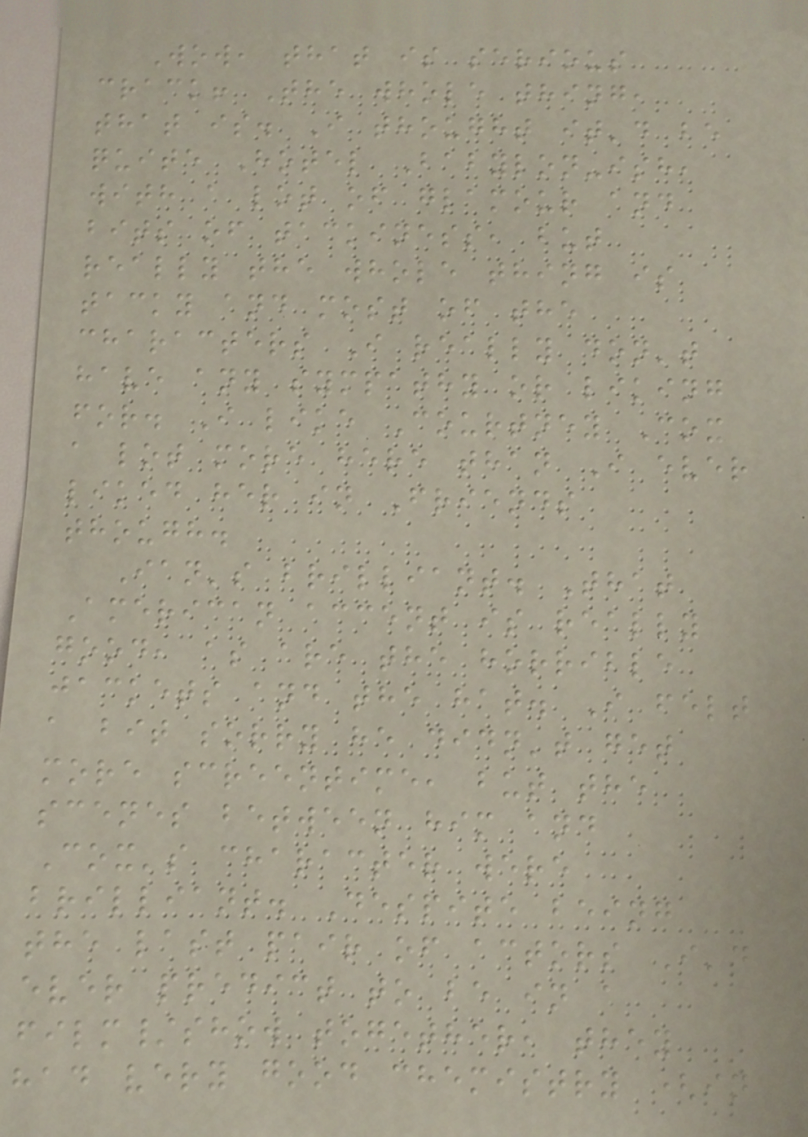Wow, that is serious
crack! The whole thing,
that is. I thought it'd be
quite Hotel Babylon-ish,
with a lot of glamour and
bits of tackiness, but
really the whole thing is
tacky and most of the
characters I really don't
have any sympathy or liking
for. I like Courtney Cox
a lot more here than I ever
liked her in Friends
though.
Ian's brilliant. That
American accent is really
good, as are the horrible
jackets and the hat. I felt
a bit sorry he didn't get
more screentime, but the
scenes between him and
Cox's character were
brilliant. Despite being
the last pair of actors I'd
ever predict to be in a
film/show together, they
had very good chemistry (in
